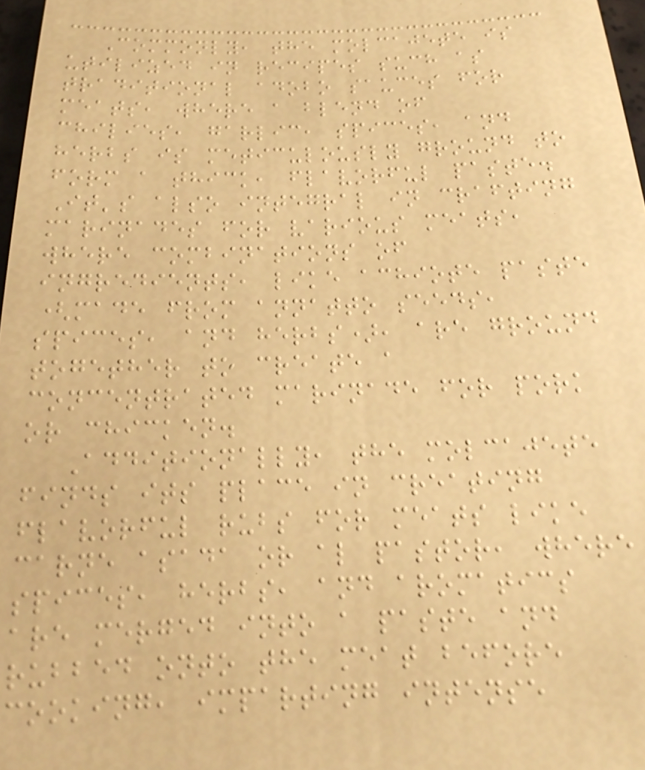Commonly, the molcajete is
utilized in recipes such as
traditional adobo sauces for
meats, where a blend of
chilies, garlic, spices, and
herbs is meticulously ground to
form a thick, flavorful paste.
It's also integral in crafting
marinades for various meats,
where combinations of
ingredients, like achiote paste
(made from annatto seeds,
spices, and herbs), are ground
together to create a
concentrated marinade for pork
or chicken.
Additionally, the molcajete
finds its place in creating
flavorful rubs for meats like
carne asada or al pastor, where
spices, herbs, and aromatics
are merged into a paste and
rubbed onto the meat before
cooking, imparting intense
